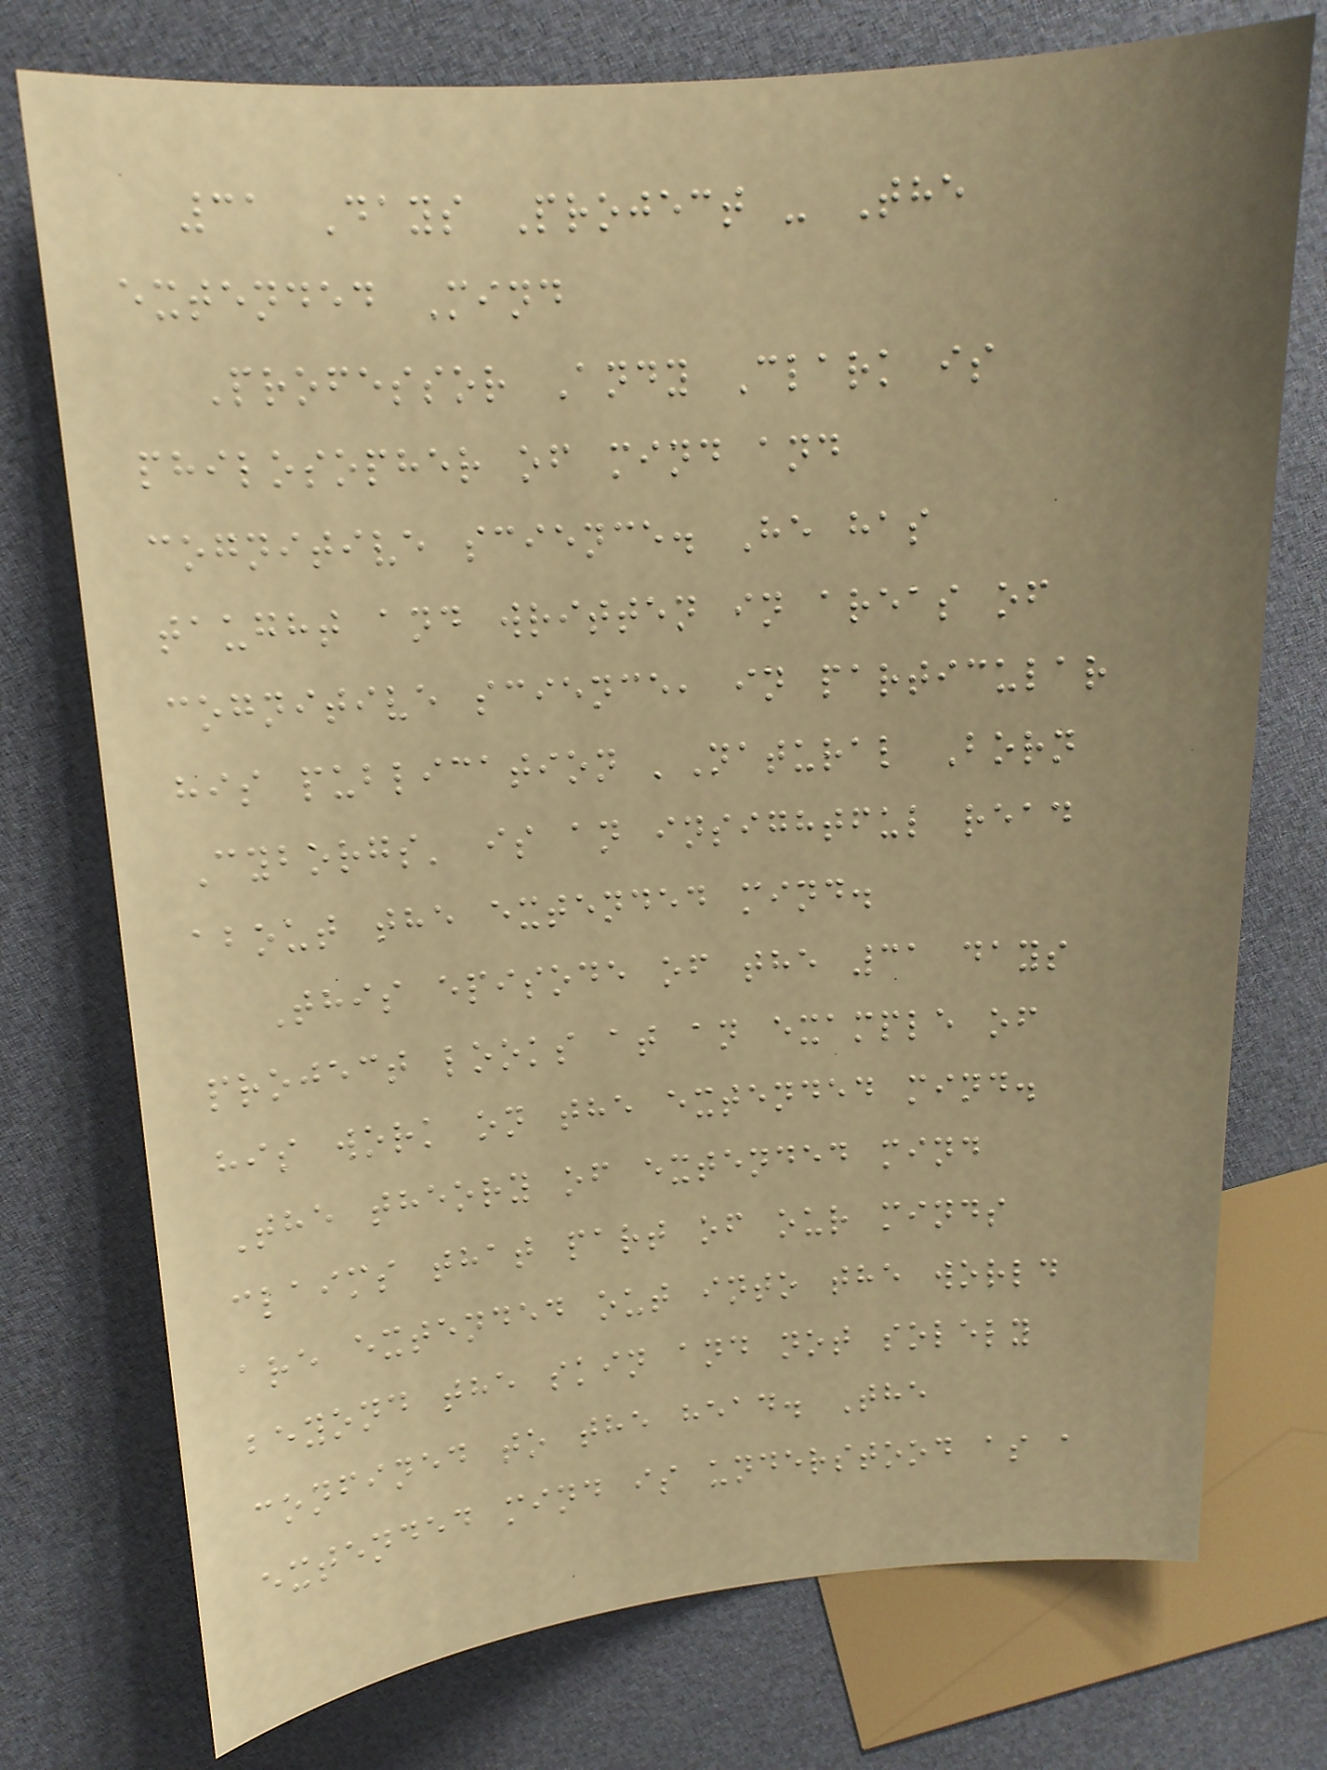31 Days Project - The
extended Mind
Professor Andy Clark is
philosopher of mind and
cognitive science. He has
taught and written in areas of
cognitive science, in particular
his publication 'Natural Born
Cyborgs' is an insightful read
about the extended mind.
This episode of the 31 days
project looks at an example of
his work on the extended mind.
The theory of extended mind
claims that part of our minds
are extended out into the world
beyond the skin and not solely
confined to the head. The
extended mind is understood as a
